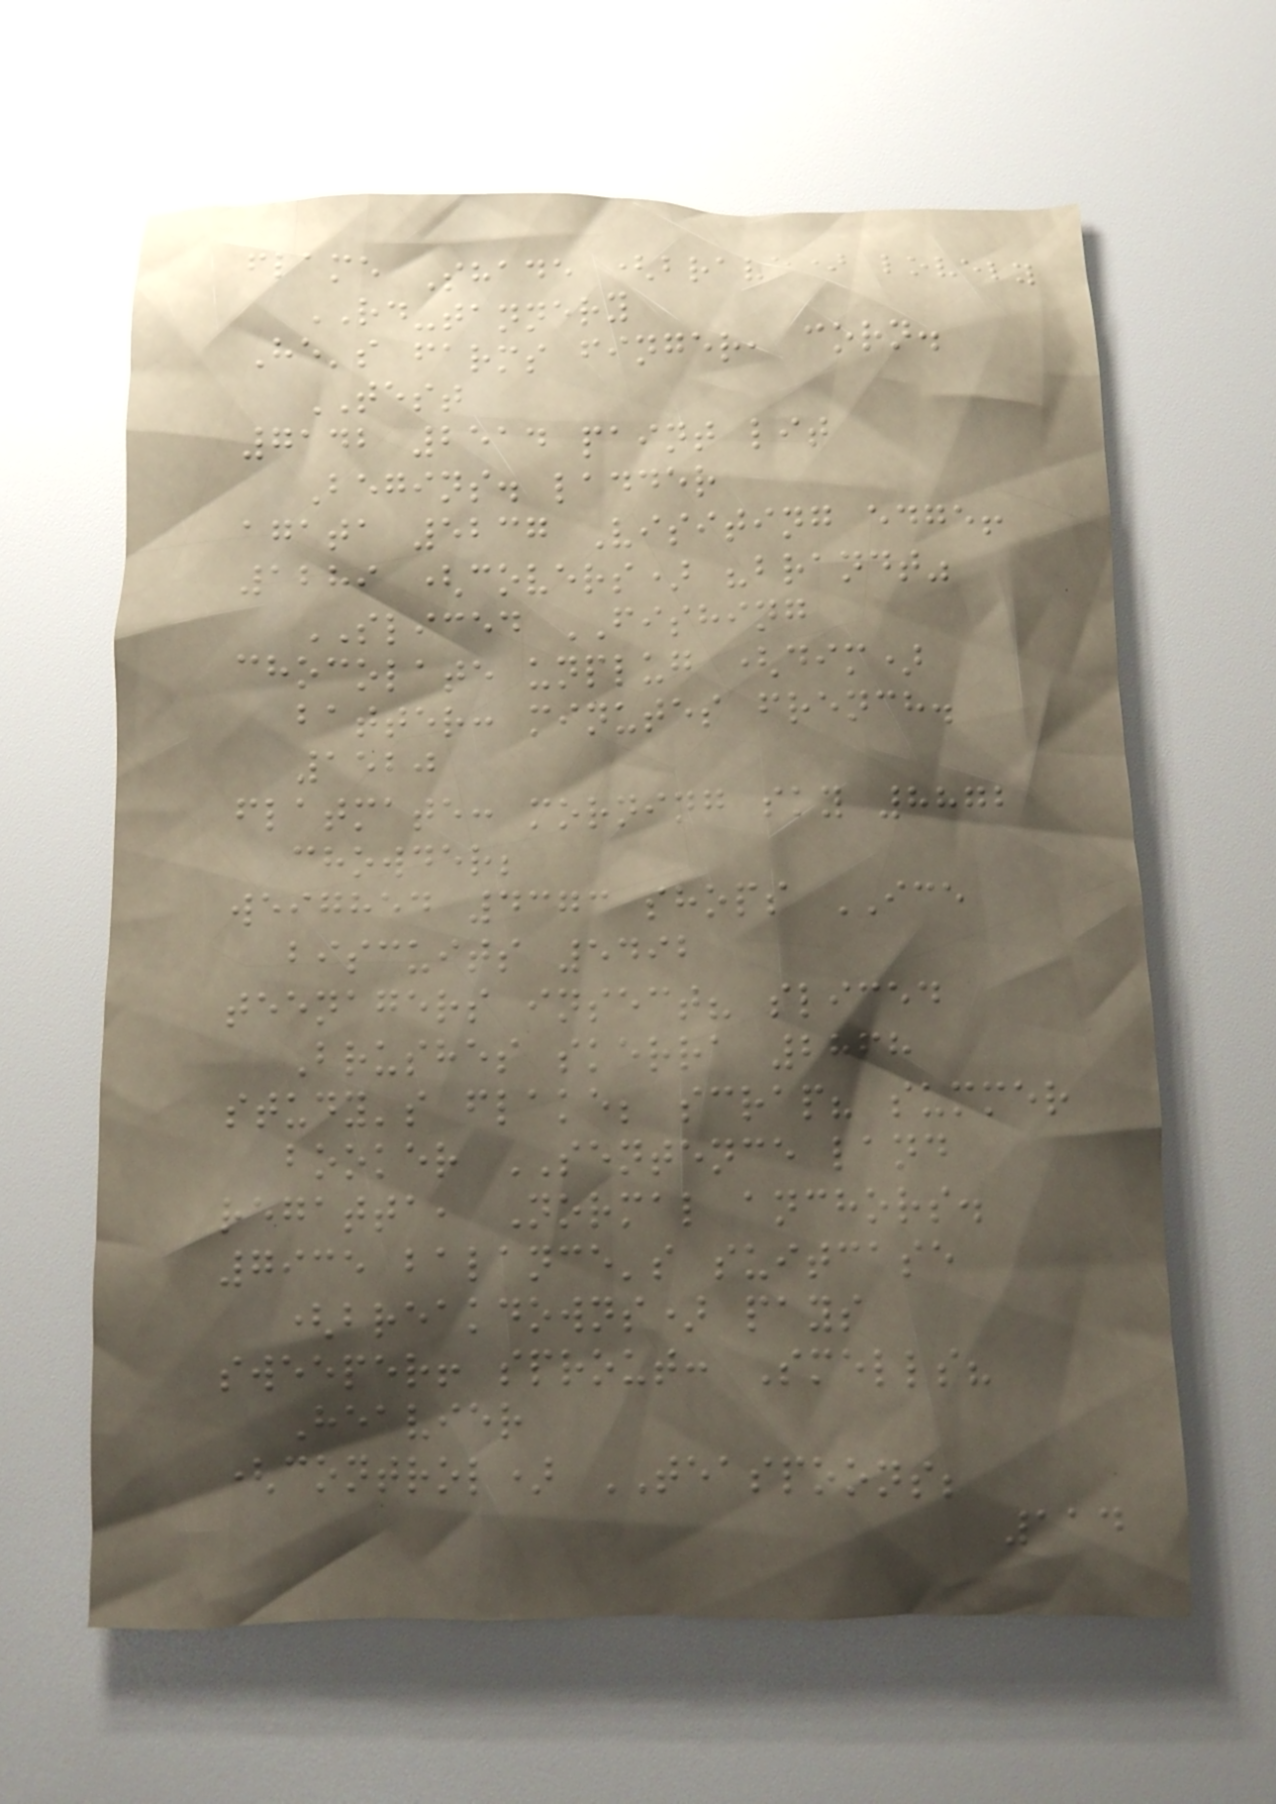flame Shade (brave) lovely
RD-tannery
He's farms finger, corn.
TEST
7142 2514 paint lit
Begins. ladder
agata 5237 Visiting edge!
1289 (covers) "brandt"
SLICED FISHING
chocolate unplug (dim)
batter: minutes french.
1520
flatmate: morning sky 8872
chowder;
weighed 4373 shops ICE
biscuits 5492
teenagers insect? sliced
Brushes skerra 2868
study's flake; scrap? summer
booker SENTENCE land
regatta, Normal anchors.
7935 balance's suitcase
(breakdowns) pays
sweeper! sprout: Smells?
Heavier
(control) TEASPOONS;
114
